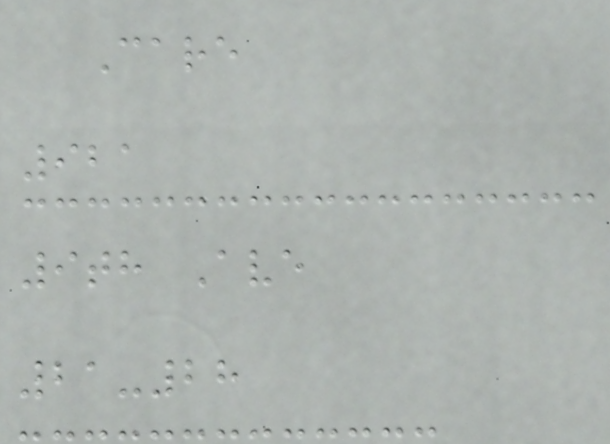Care
921
9th Ave
21-28
